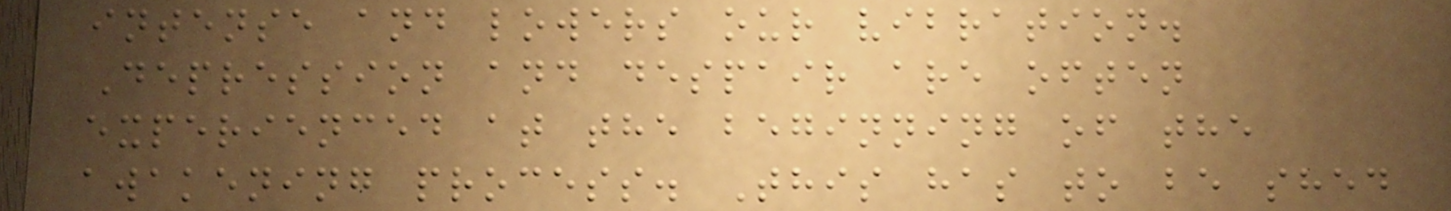intense and lowers our vibration.
Depression and despair are often
experienced at the beginning of the
awakening process. This has to be shed
